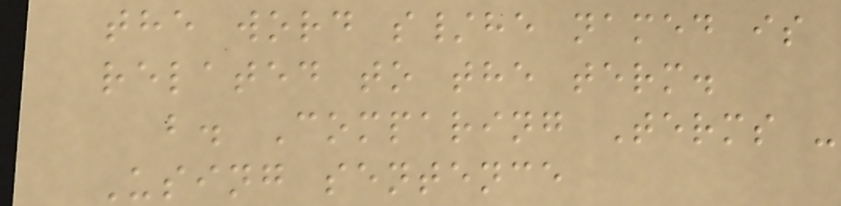the word s/he named is
related to the term.
b. Comparing Terms -
Using sentence
